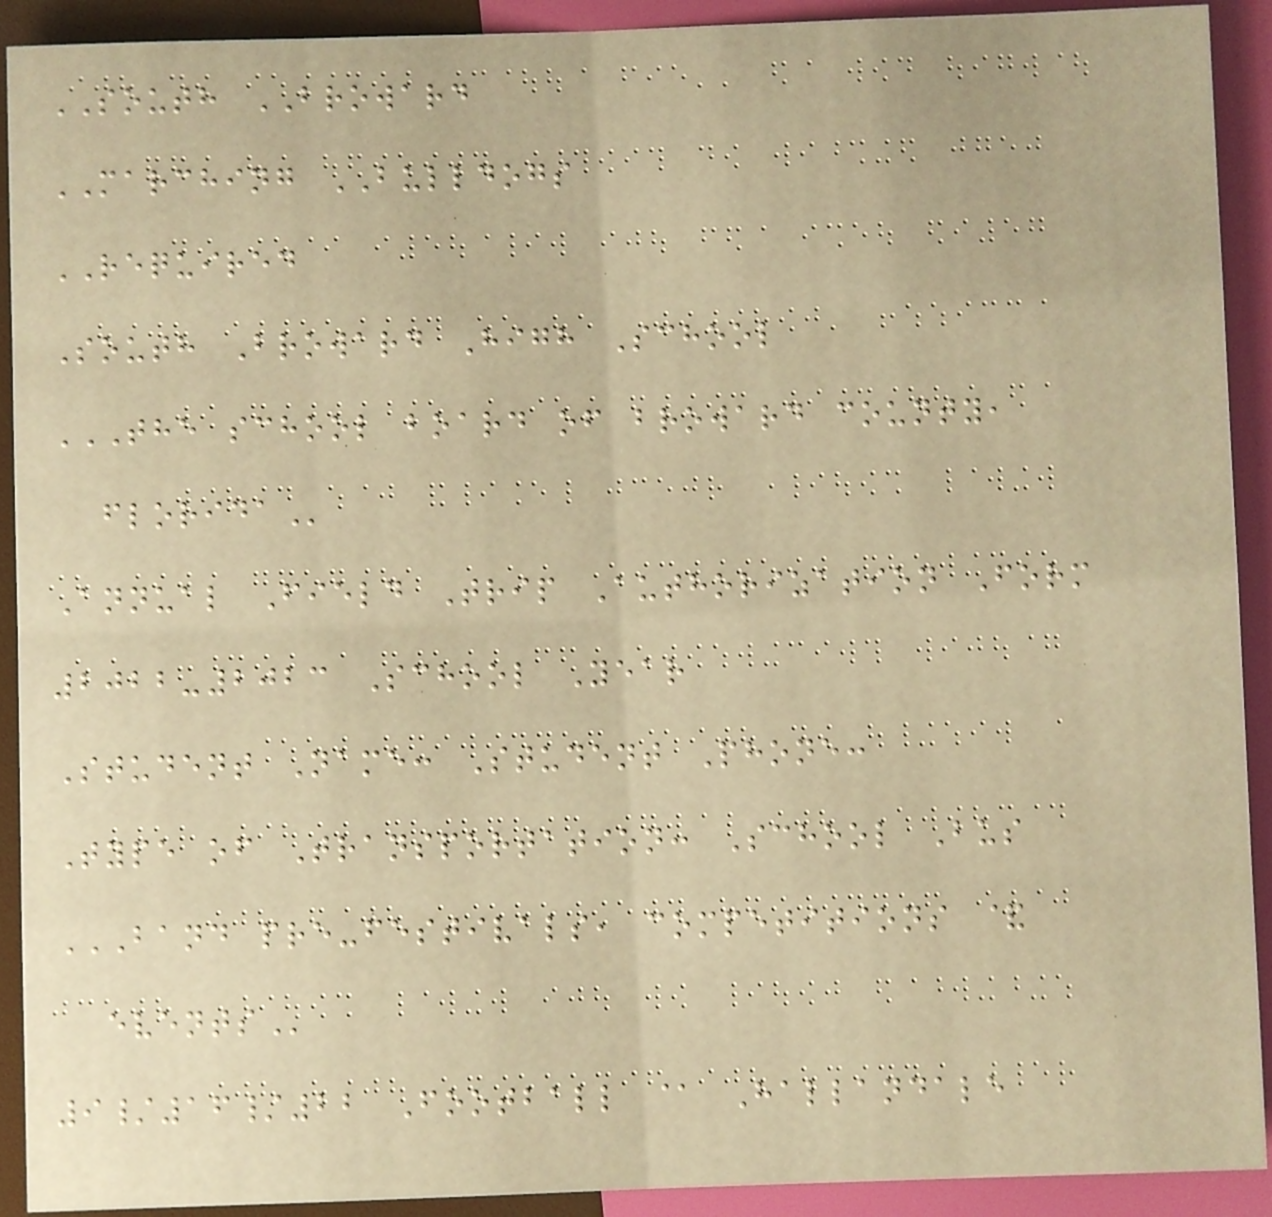SOUTH BROWARD
MARCHING BULLDOGS
REQUIRED
South Broward High School
THE SCHOOL BOARD OF BROWARD COUNTY,
FLORIDA
Annual Field Trip Authorization Form
2022-2023 School Year
Student Name: Student Phone:
Type of Transportation: School Bus
BAND PRE-FESTIVALS, COMPETITIONS &
EVENTS
9/16/22 Football @ Hallandale
